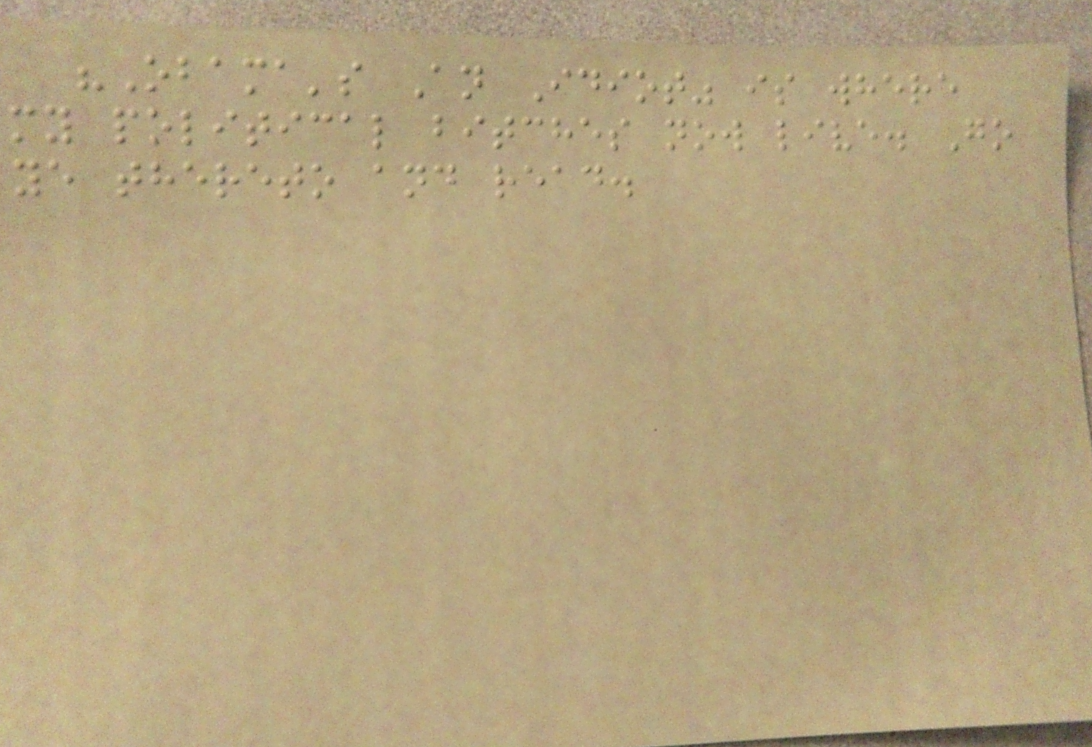"Obama's An Idiot" is where
my political bitches now live. Go
ye thereto and read.
